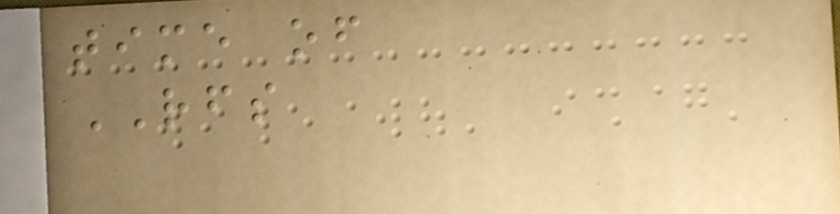time of
RFS
